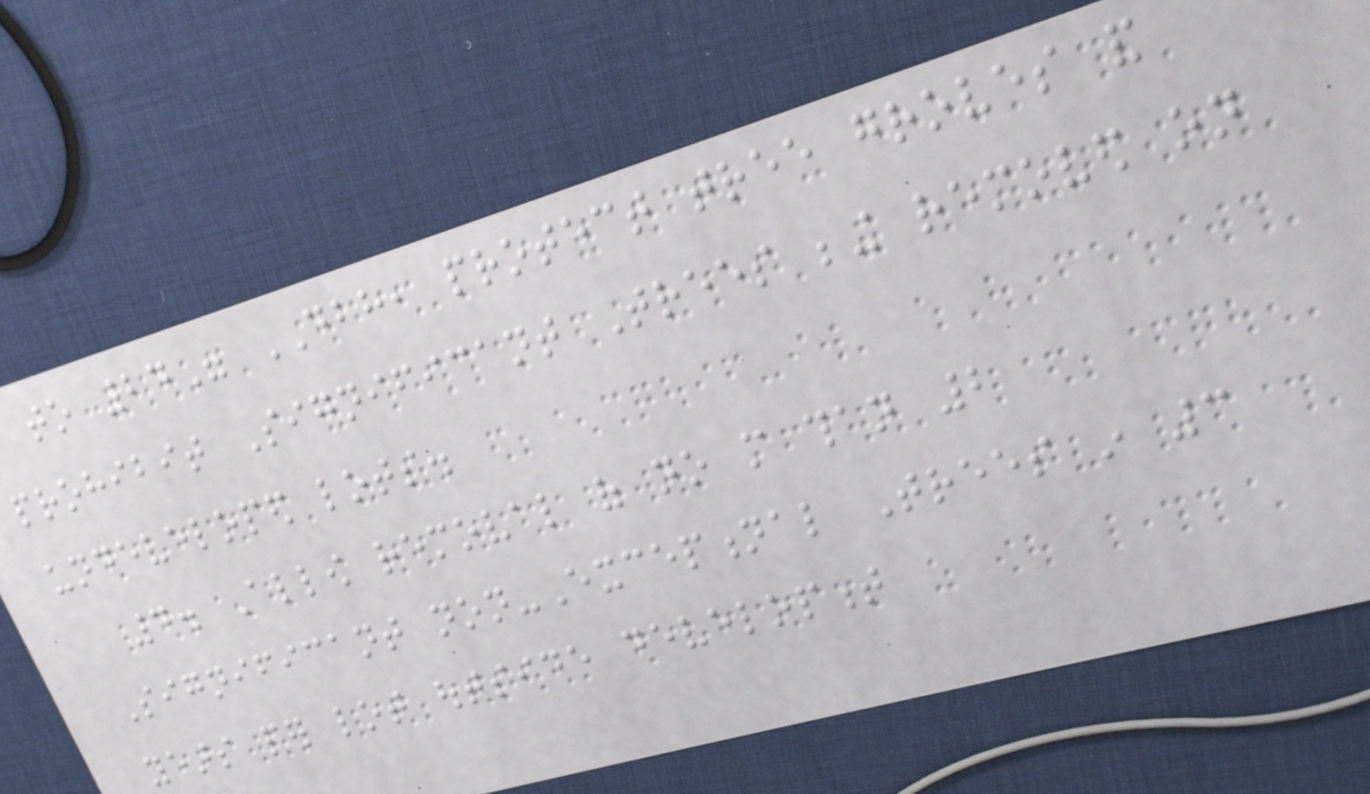to 24" DBH, protect tree groves and
prohibit Significant Trees being removed on
undeveloped lots.
4. Allow removal of no more than 2
Significant non-Exceptional Trees in 3
years per lot outside development
